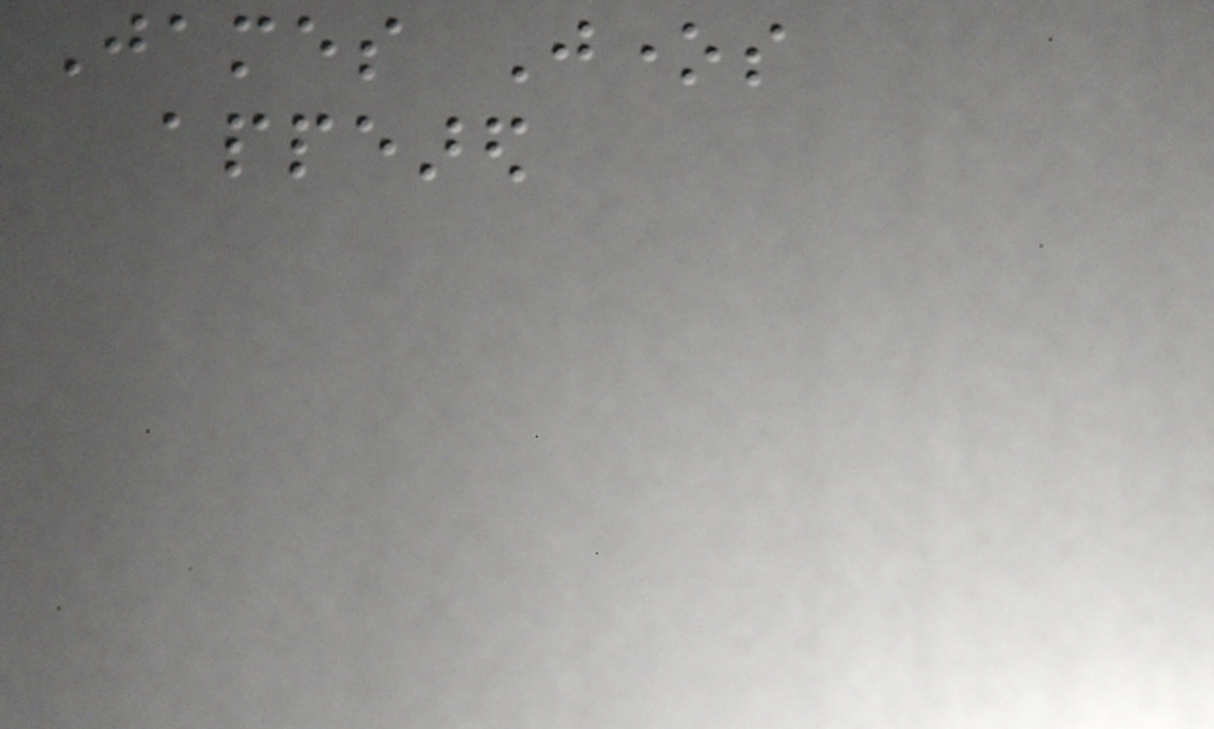James Jones
appeared
